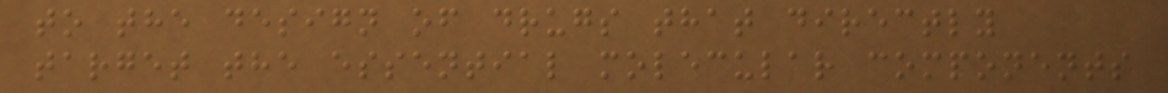to the design of drugs that directly
target the essential molecular components
